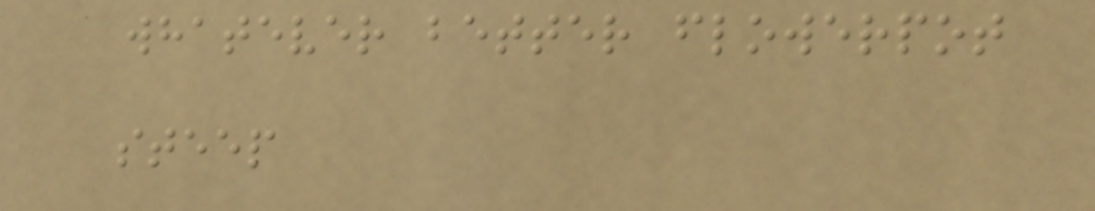whatever better flowerpot
steep
